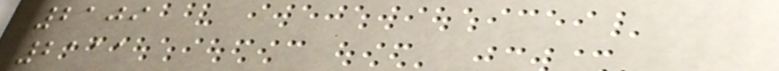2109
2111
